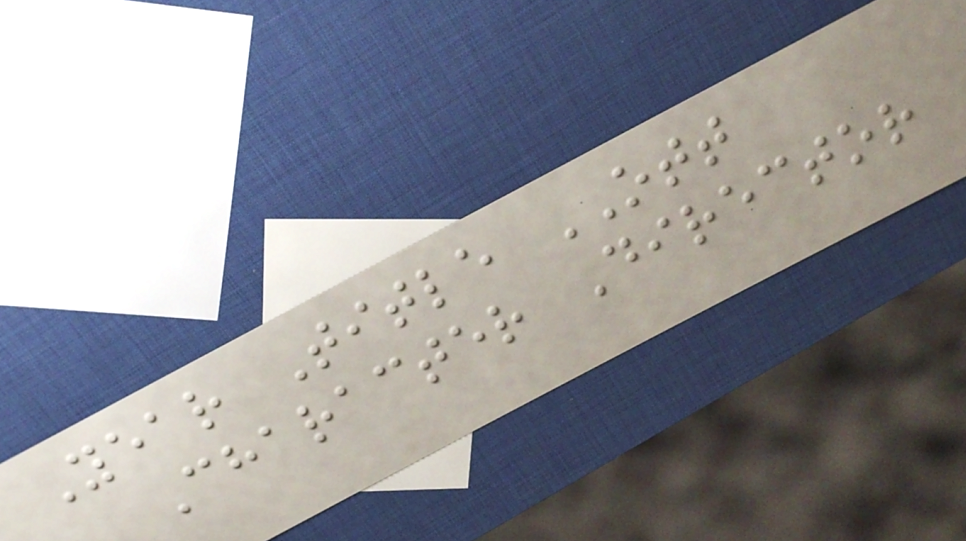Year Title OTT
Character Director
